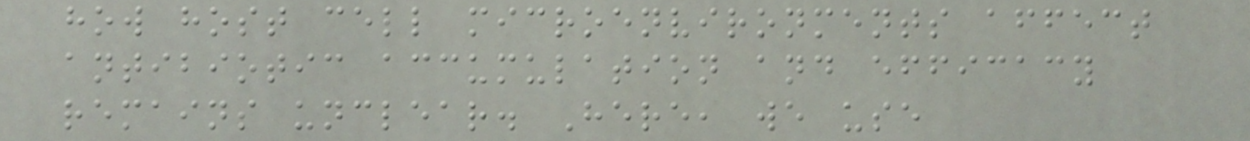how host cell microenvironments affect
antibiotic accumulation and efficacy
remains unclear. Here, we use
